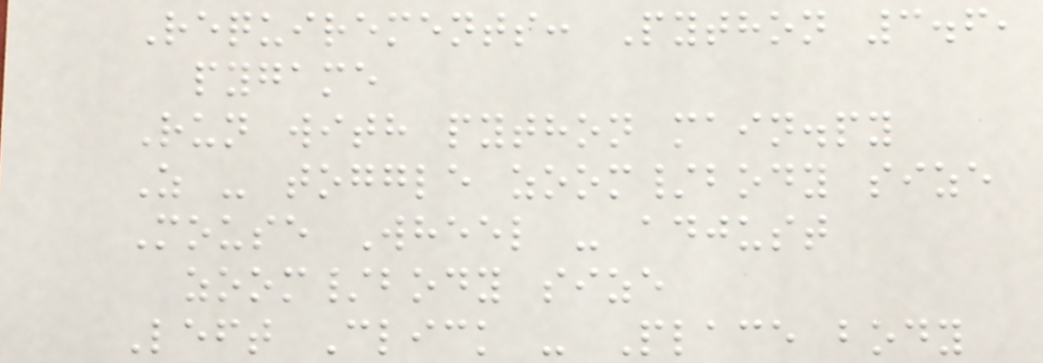Requirements: Python 3.6,
pygame
Run with python main.py
Z - toggle zoom/body size
Mouse Wheel - adjust
zoom/body size
Left Click - Place body
